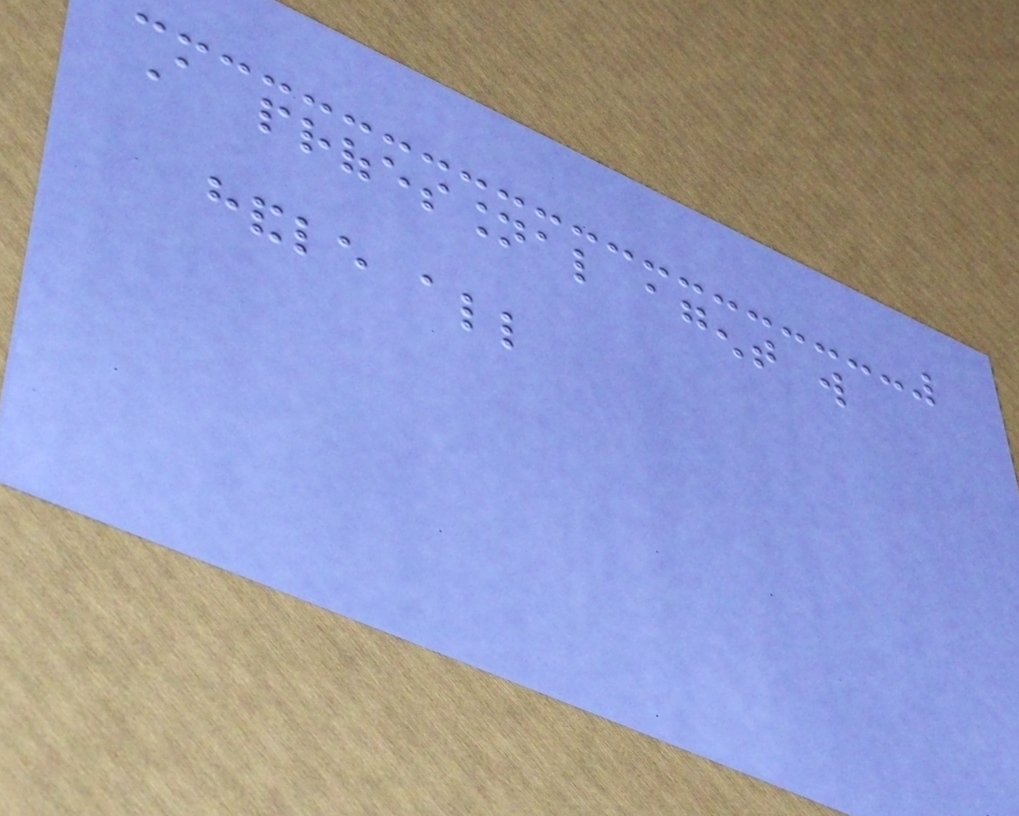A professional agent will
handle all
